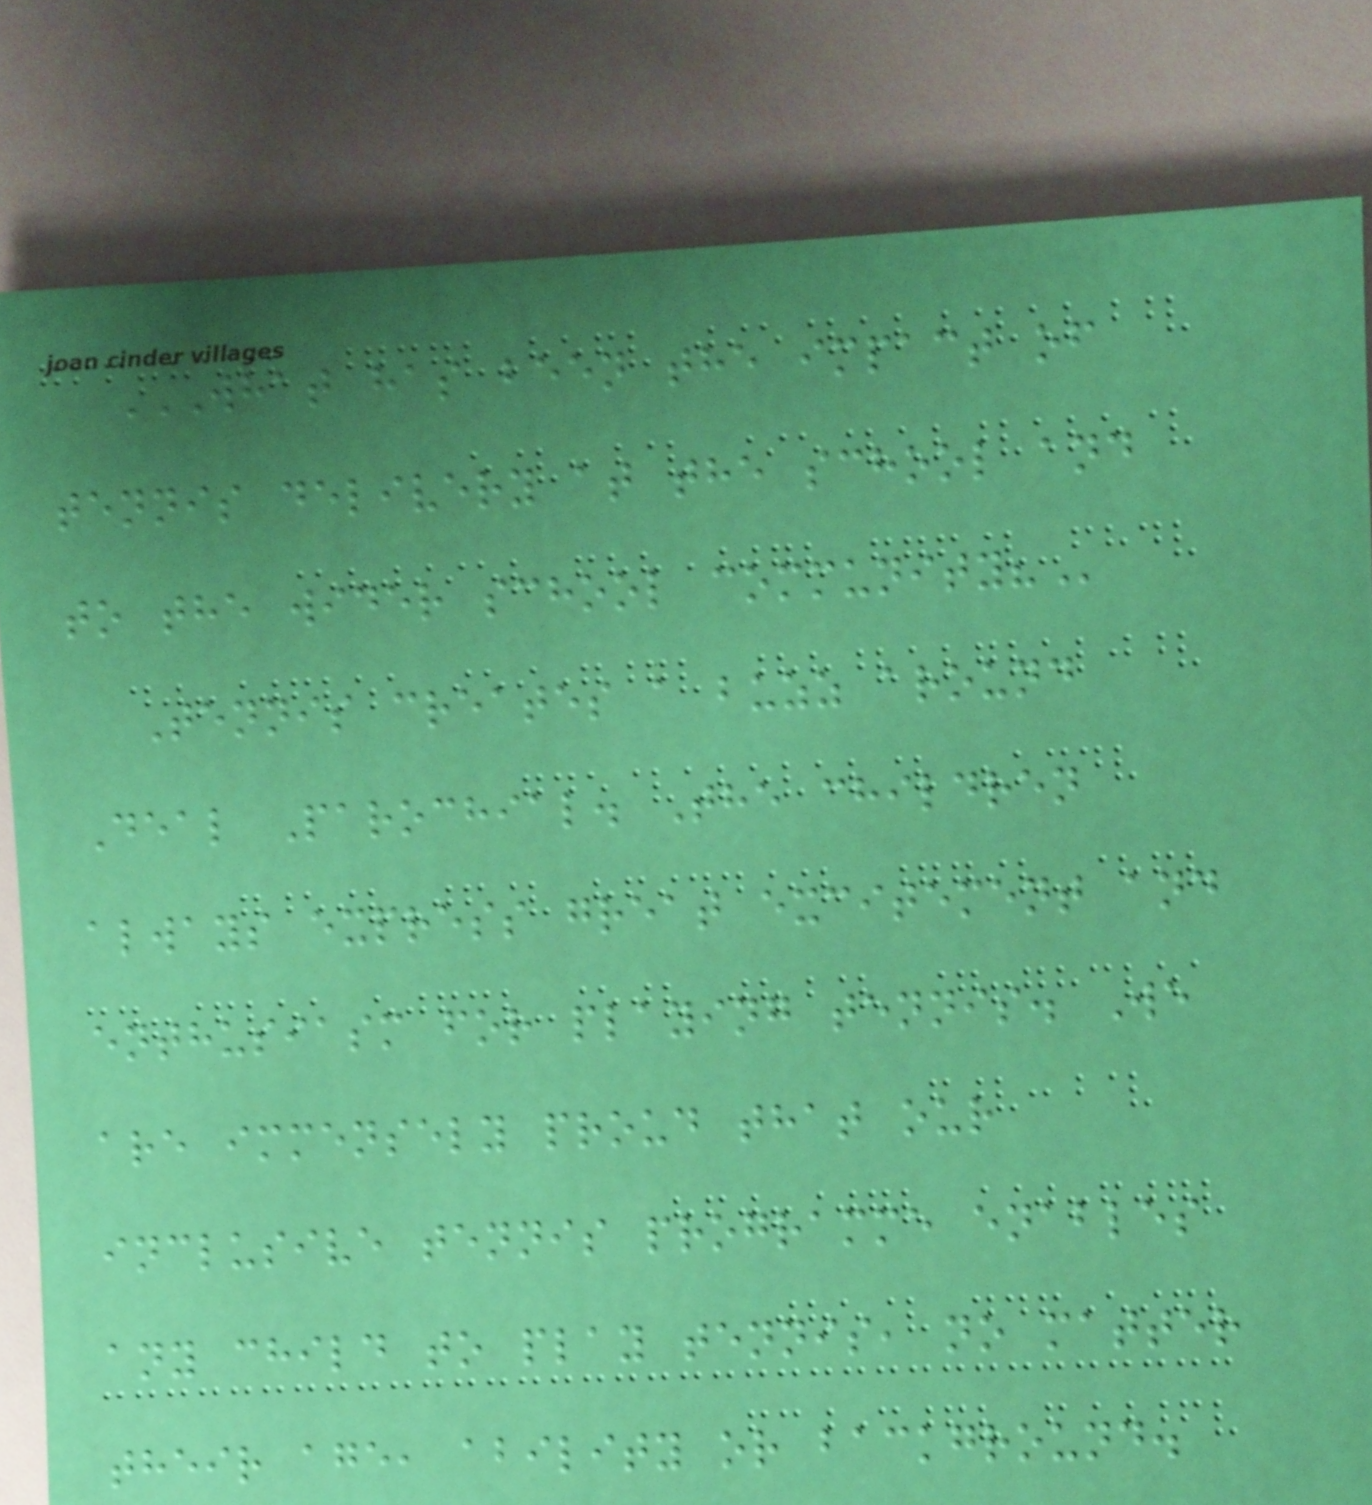WHAT HAS BEEN THE IMPACT OF
TENNIS DELIVERY AT THE SCHOOL AND
TO THE WIDER SCHOOL COMMUNITY?
Tennis creates a buzz around
Deal Parochial. The children
always express great excitement and
enthusiasm for playing tennis. We
are immensely proud that our
inclusive tennis programme enables
any child to play tennis, no matter
their age, ability or background.
